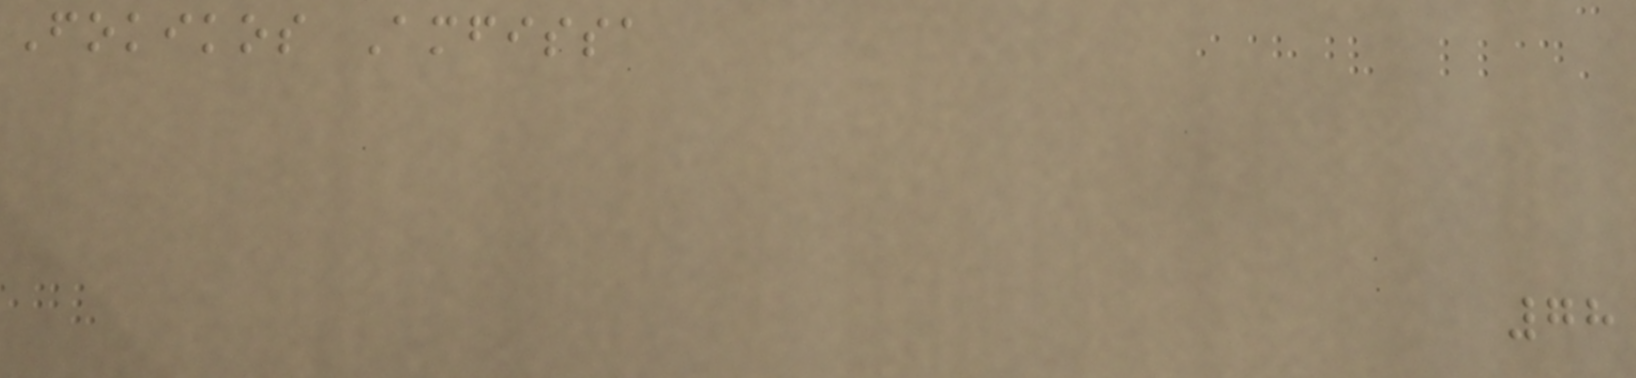Fokikos Amfissa
78
